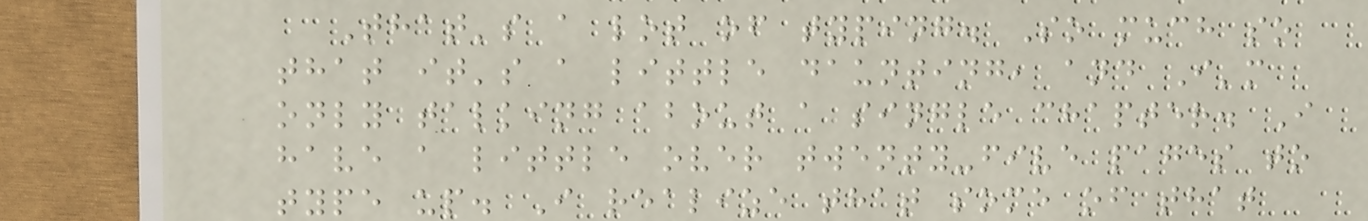That's a lot of typing. So much so
that it's a little daunting, and I'm
only talking about a single chapter. I
have a little over twenty-five pages to
type up. I realize that some of that
